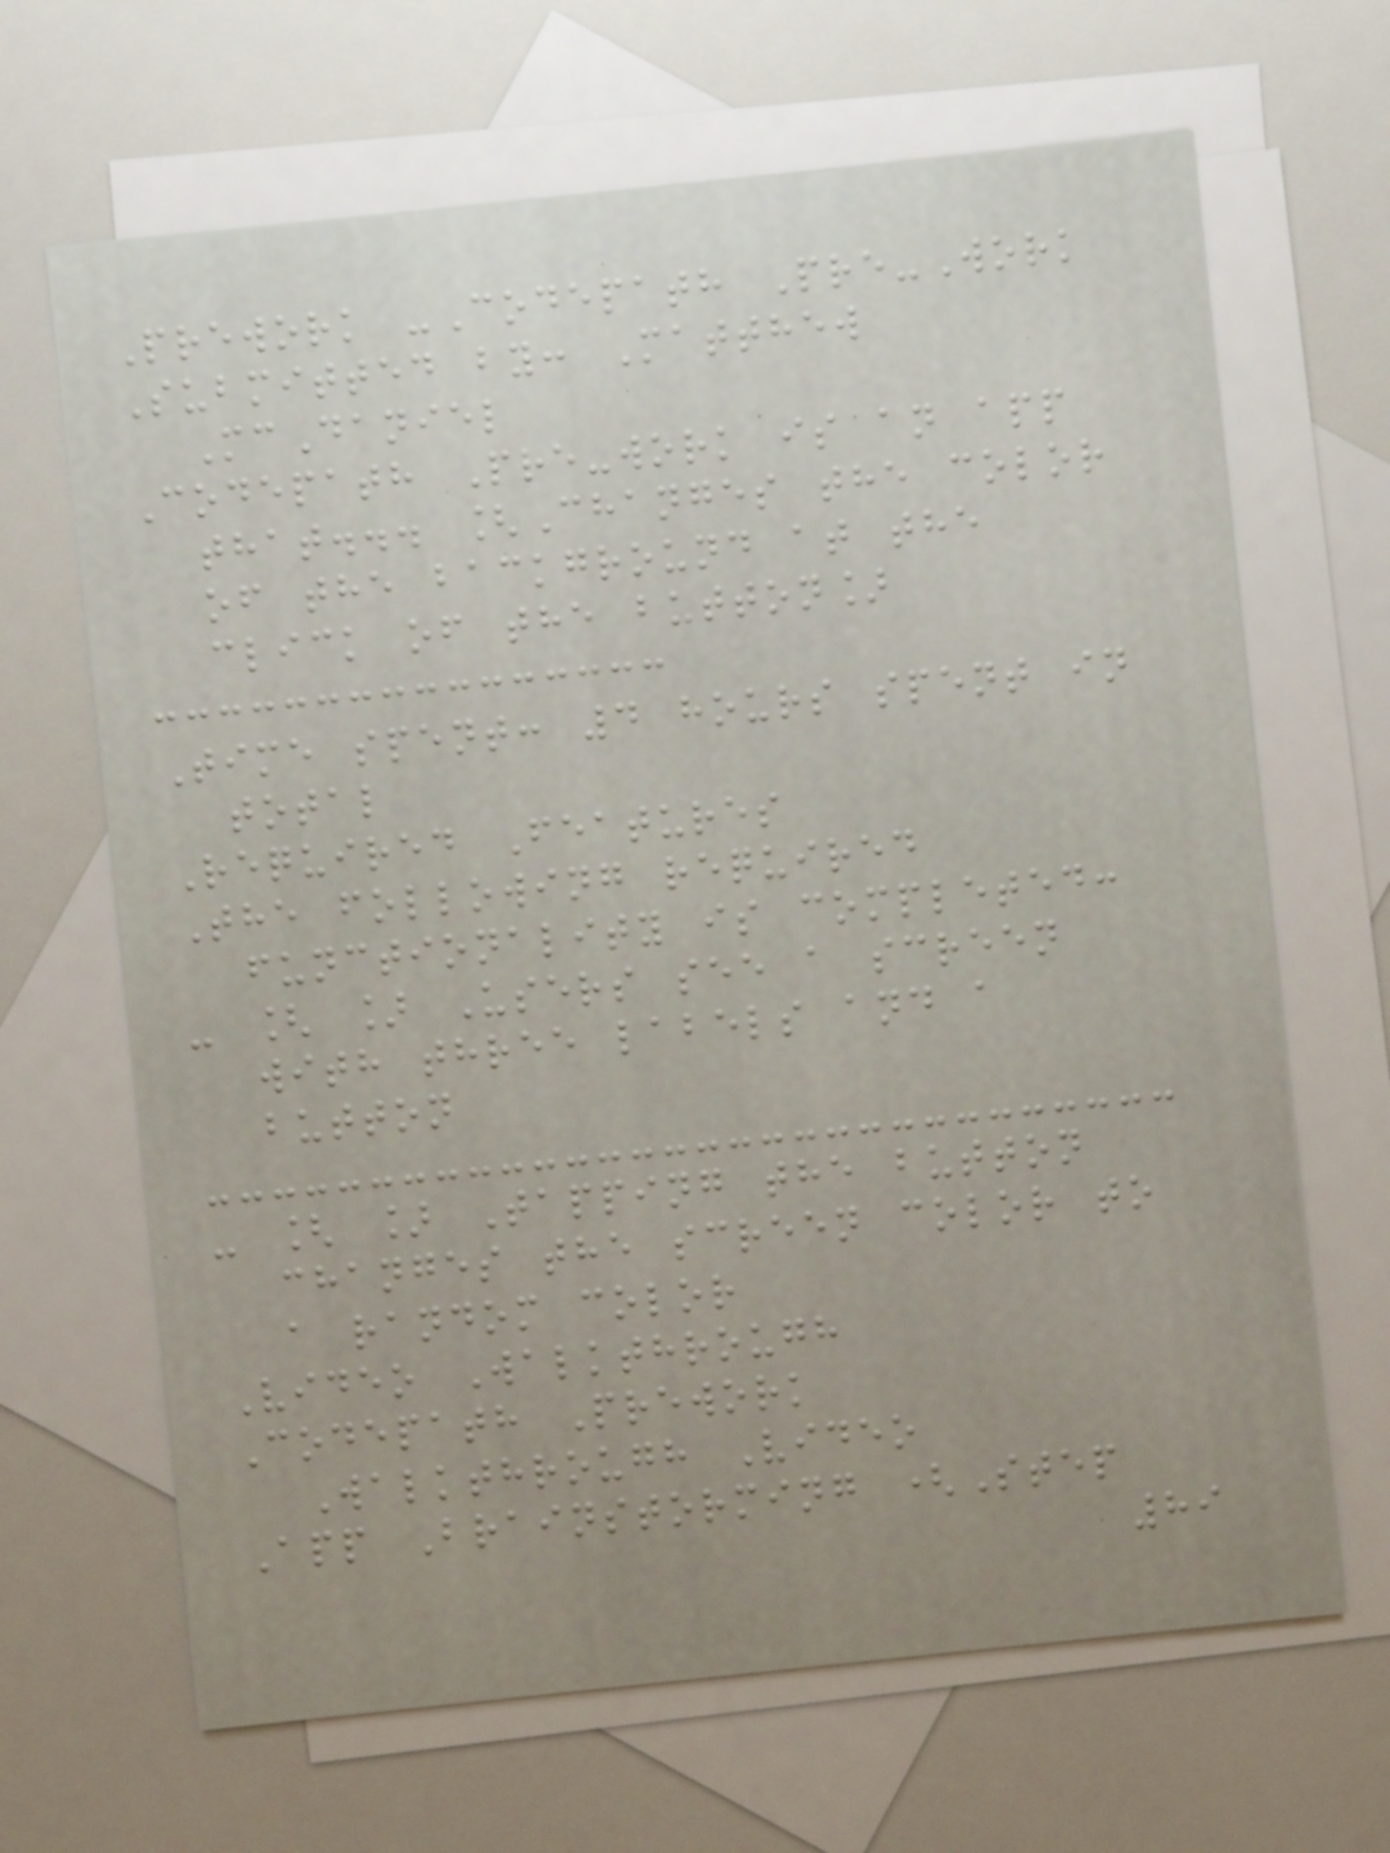Prework -Codepath Pre-Work
Submitted by: Matthew
McDaniel
Codepath Pre-work is an app
that... [Changes the color
of the background at the
click of the button]
Time spent: 4 hours spent in
total
Required Features
The following required
functionality is completed:
- [ ] Users see a screen
with three labels and a
button
- [ ] Tapping the button
changes the screen color to
a random color
Video Walkthrough
Codepath Prework
Walkthrough Video
App Brainstorming (Step
89
